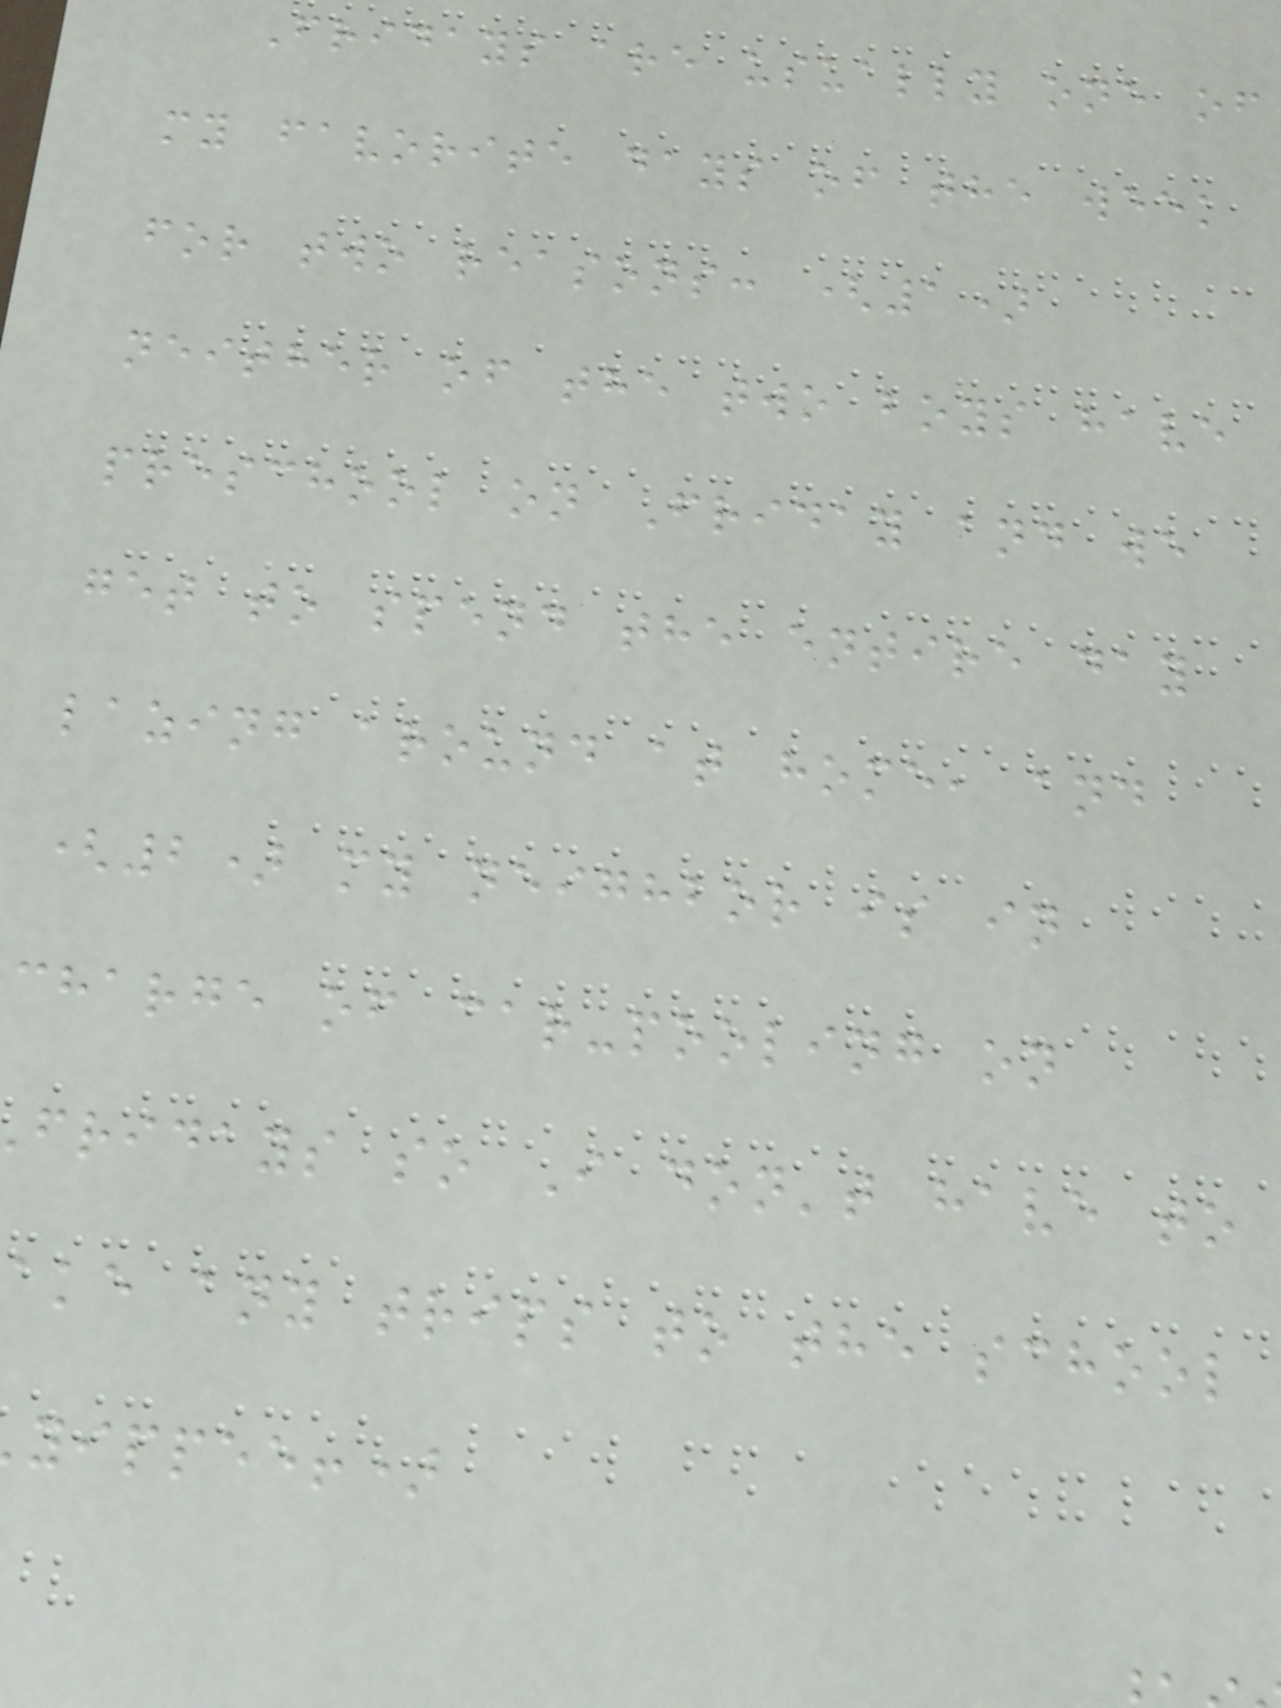Fridays are usually one of
my favorite days of the week
for two reasons: (1)
neither of the two boys have
preschool on Friday and we
get to spend the entire day
lazing around at home, and
(2) my neighbor is in
charge of car-pooling on
fridays so I don't have to
ake any trips to the school
yippee!)
